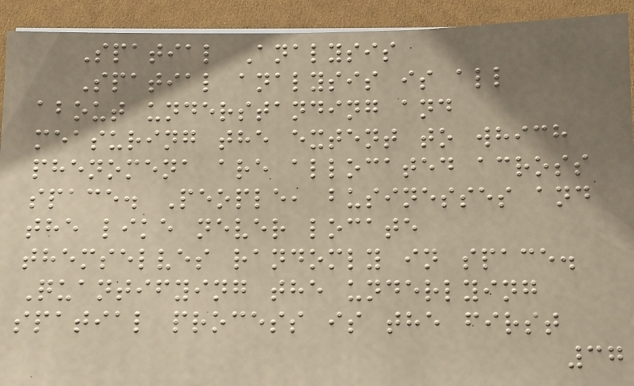Spatial Analysis
Spatial analysis is all
about understanding and
measuring the extent to which
phenomena are allocated across
space. People, businesses and
the like never locate
themselves randomly in space.
Quantifying the underlying
spatial process is the first
37
